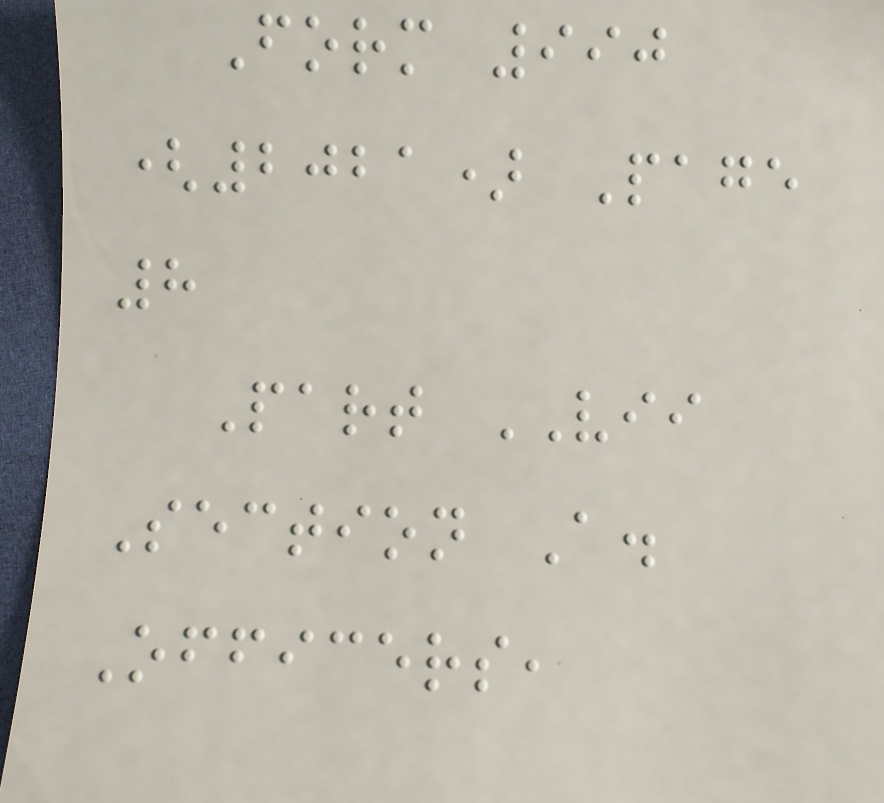Form 990
(2021) Page
8
Part VII
Section A.
Officers,
